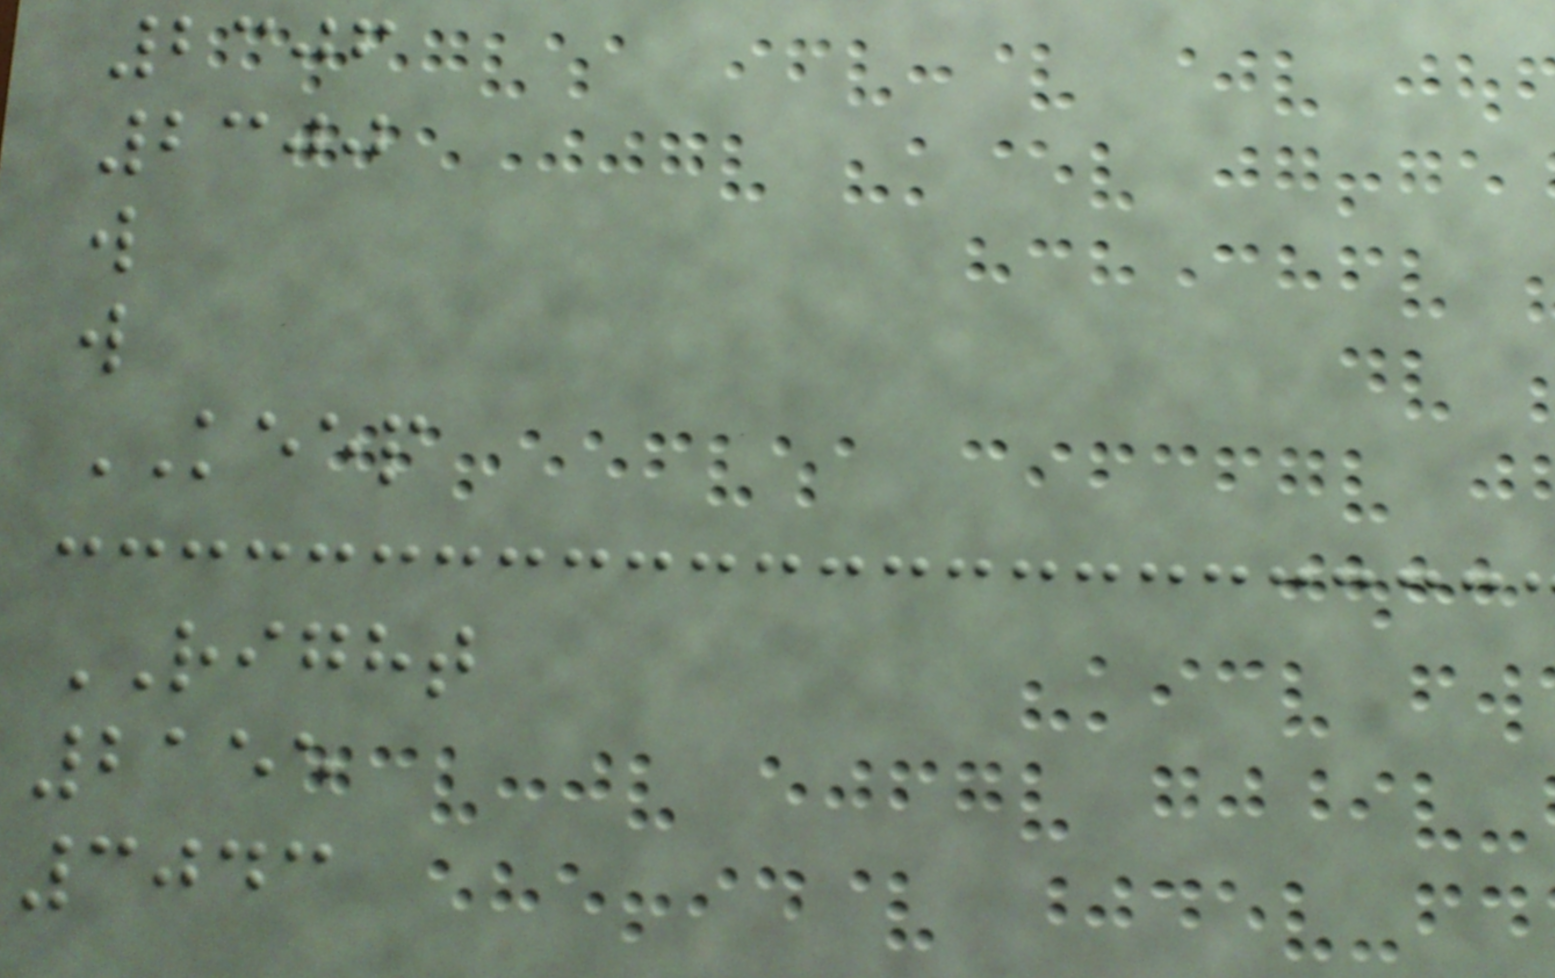2306
2300
w
w
KEEP
RIGHT
2155
3043
